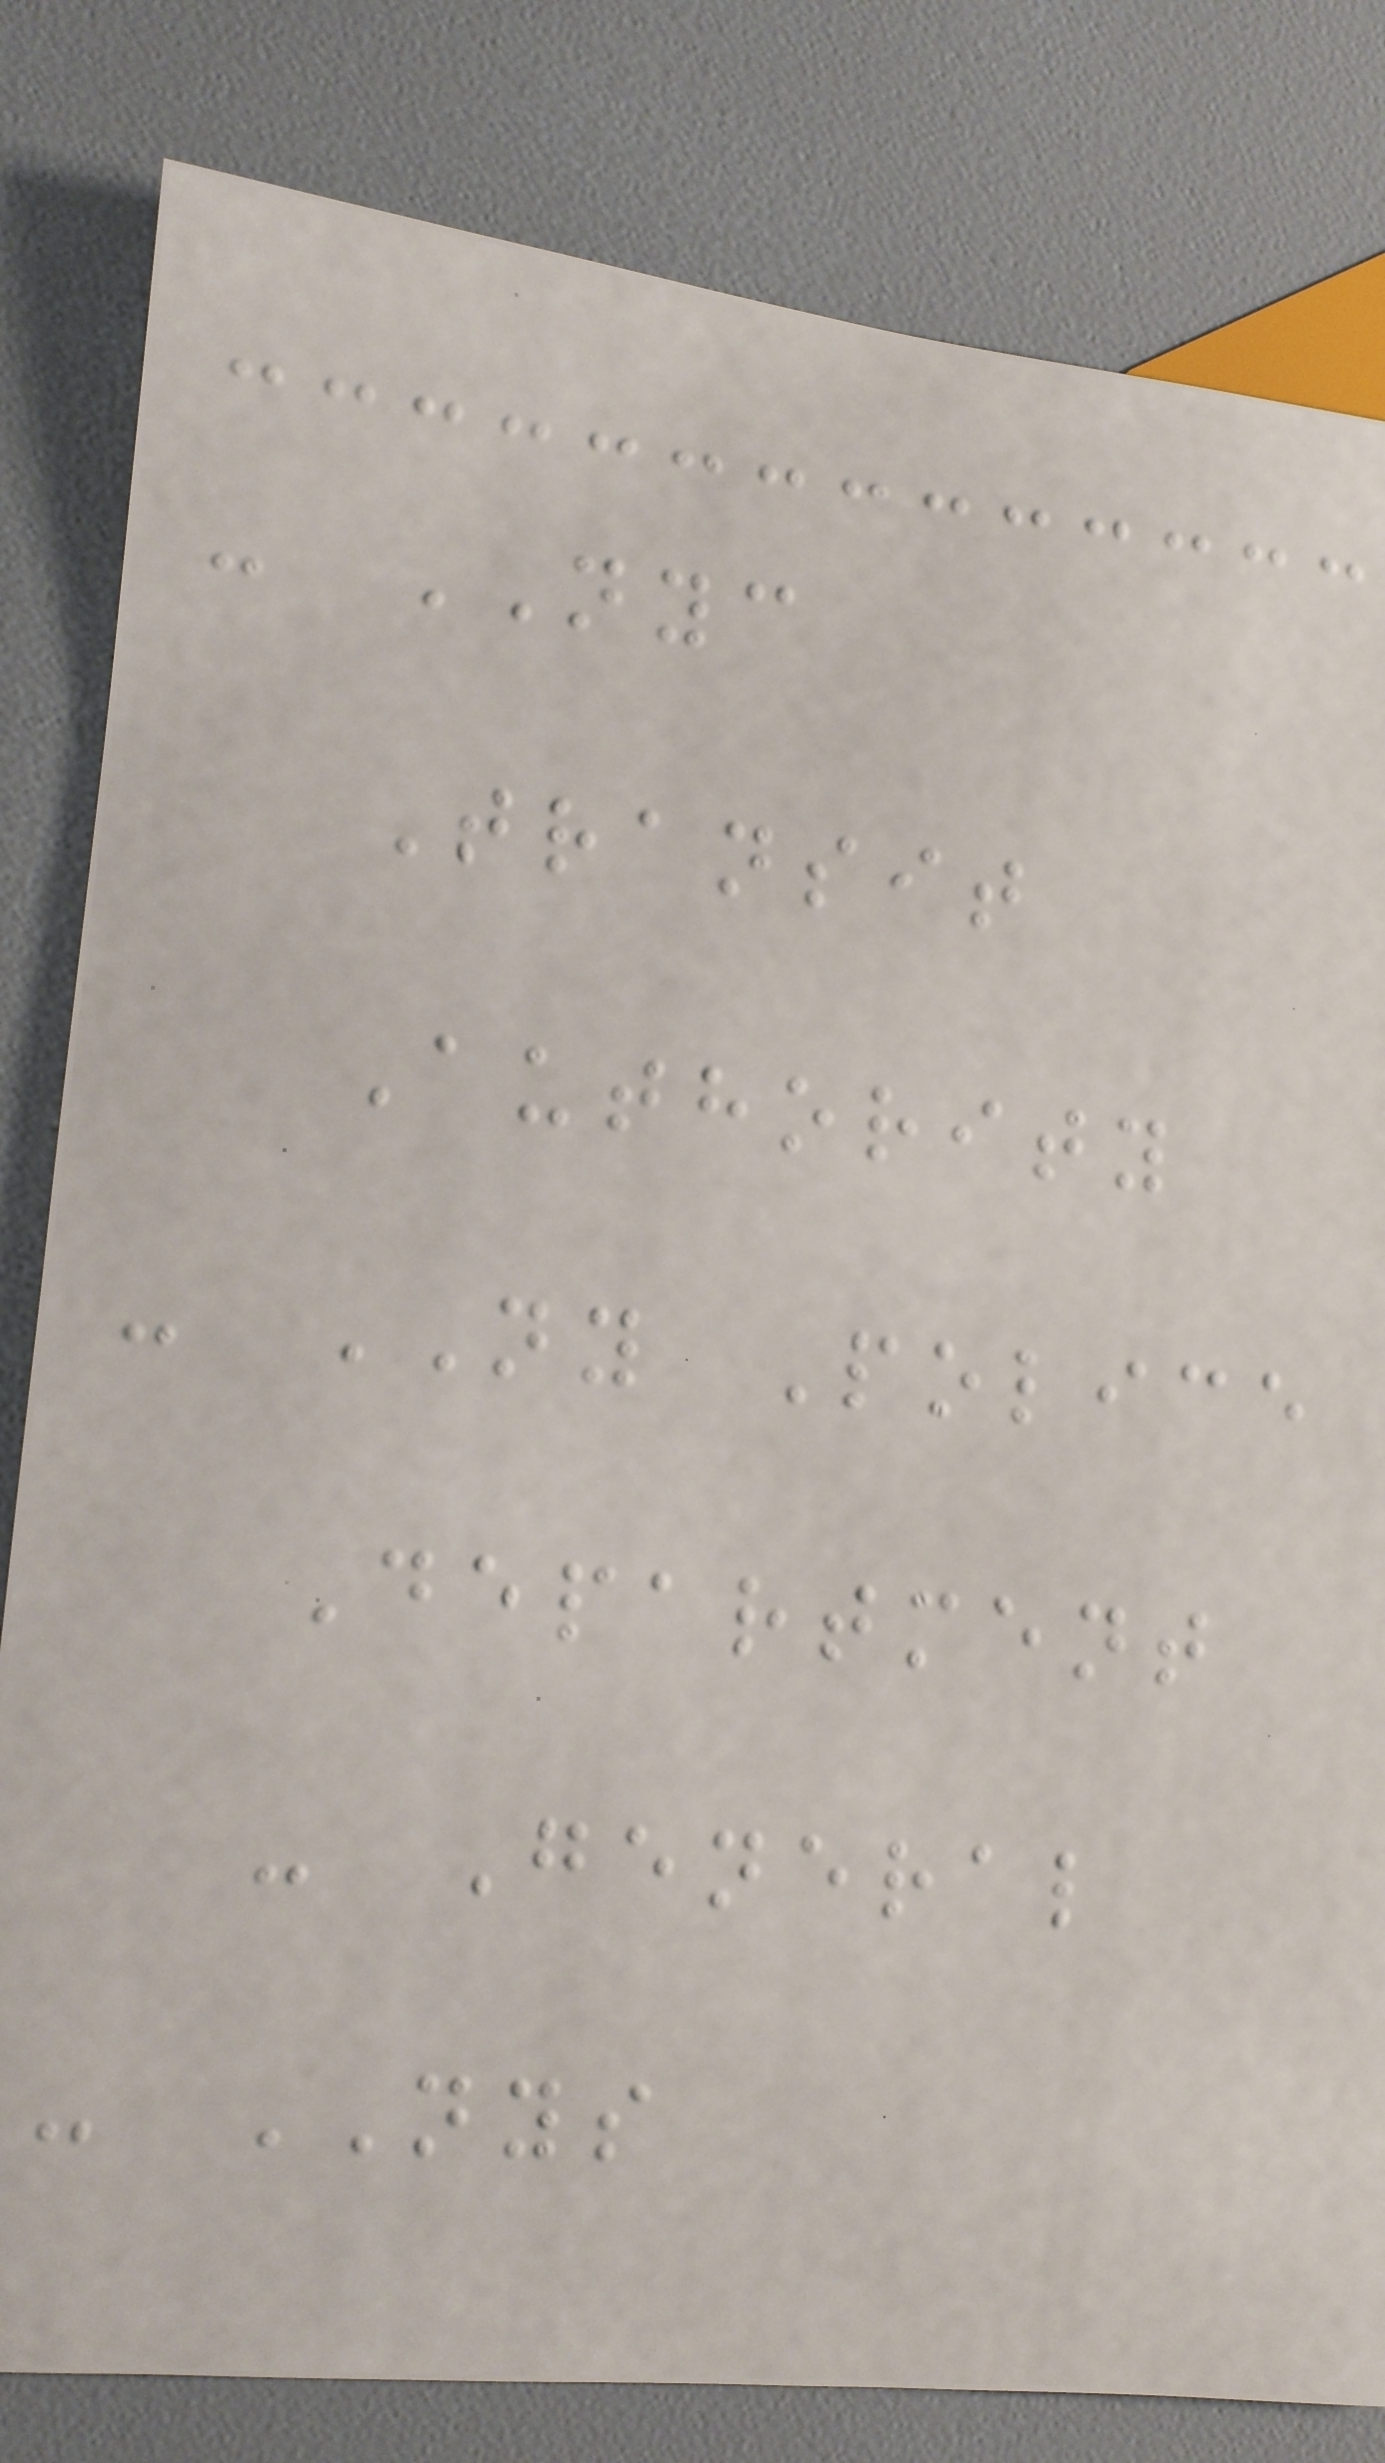- NYC
Transit
Authority
- NY Police
Department
- General
- NYS
